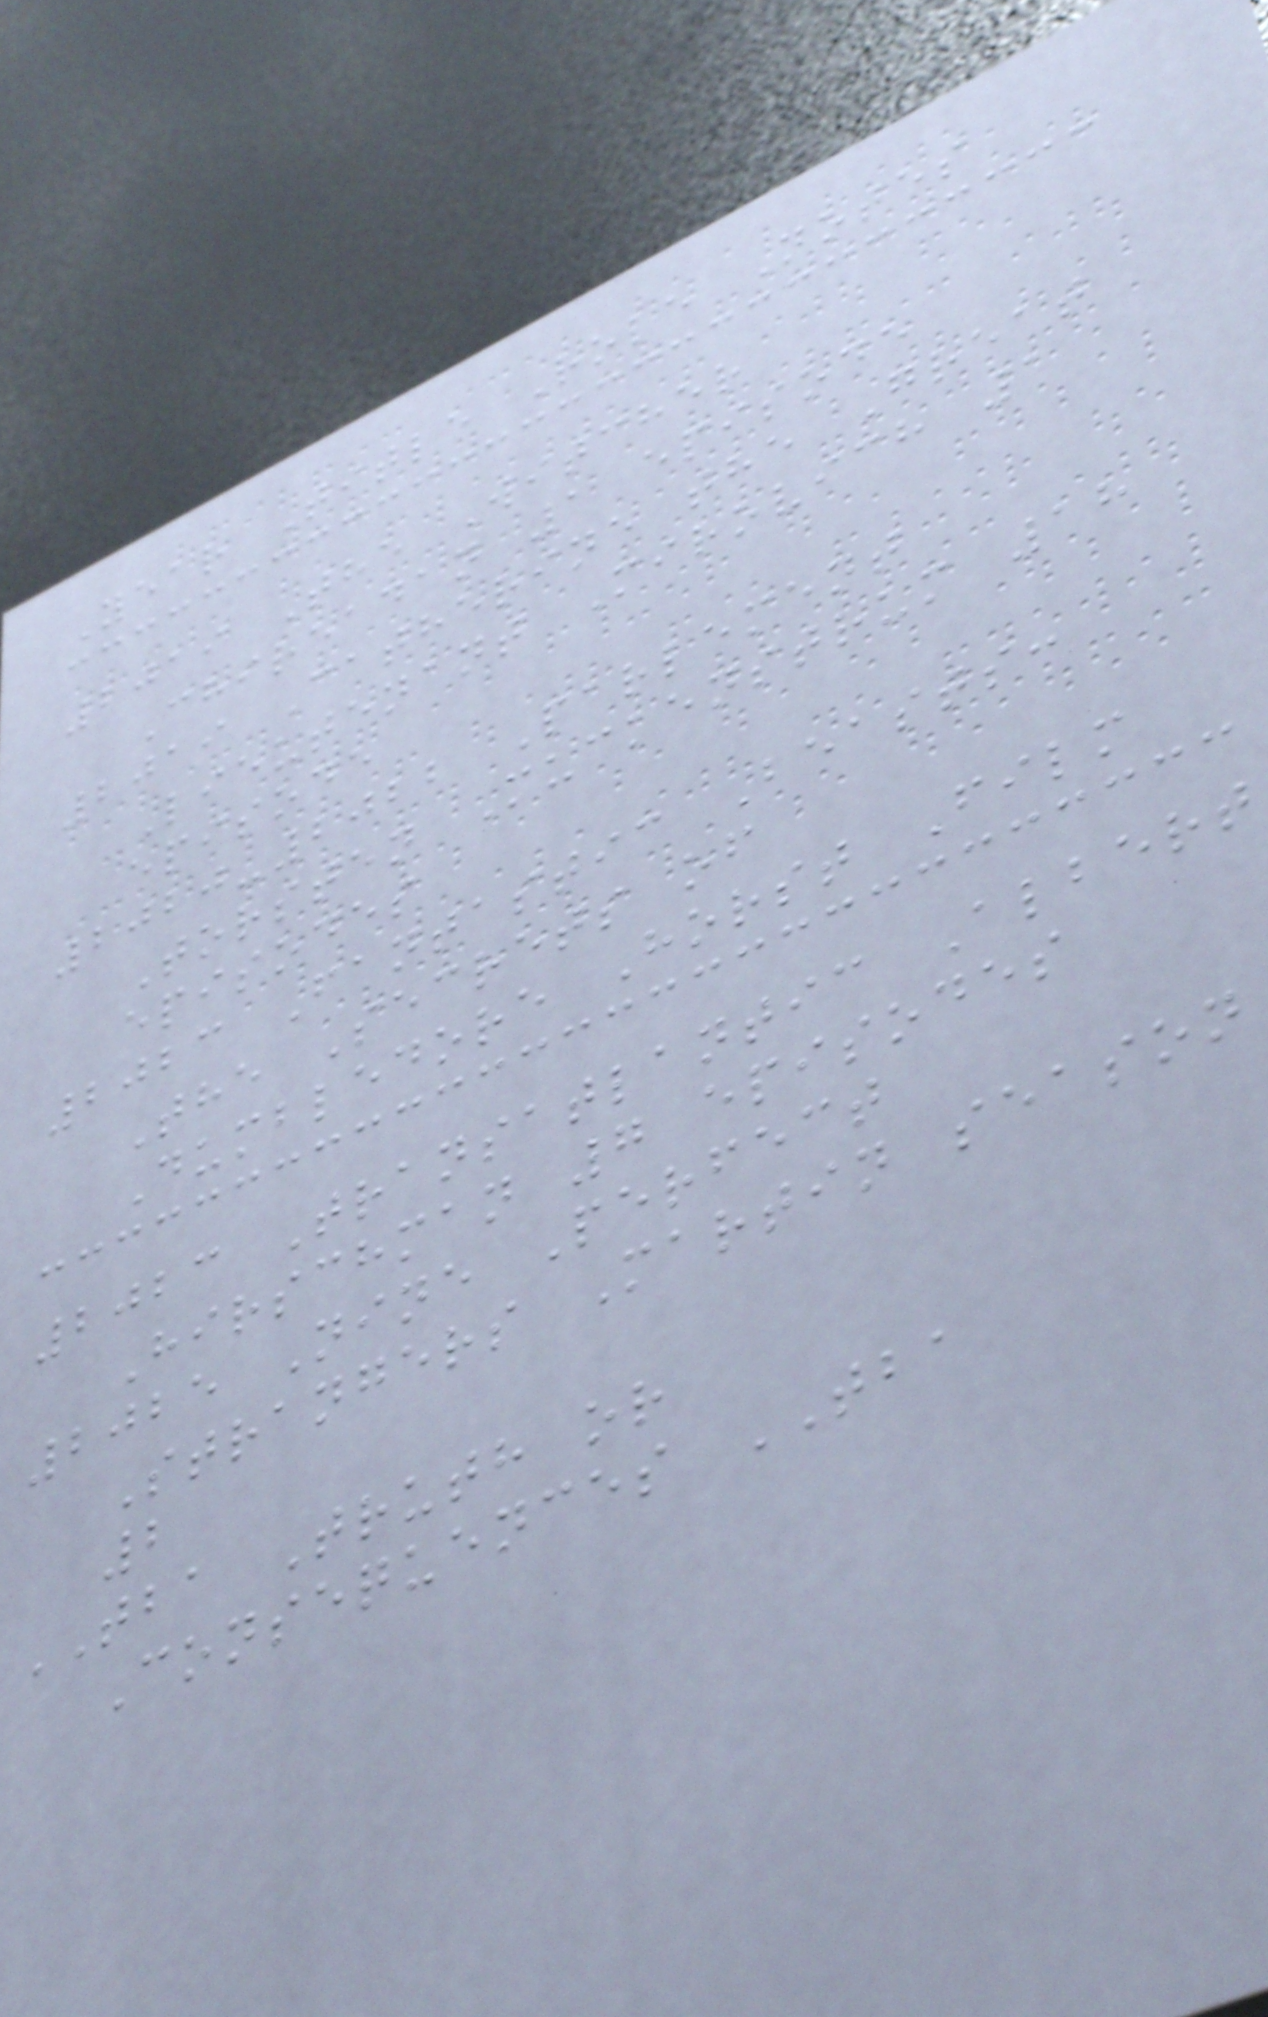Year Title Role Notes
2019 The Witcher
Chireadan 1 episode
2019 Catherine the Great
Lieutenant Mirovich 1
episode
2020-2022 Parlement
Torsten Muckenstrum 18
episodes
2023 Fantastic Beasts:
The Secrets of
Dumbledore Horst Film
2023 Transatlantic Albert
Hirschman 7 episodes
2025 Nine Perfect
Strangers Martin season
2
TBA Truth or
Consequences TBA
